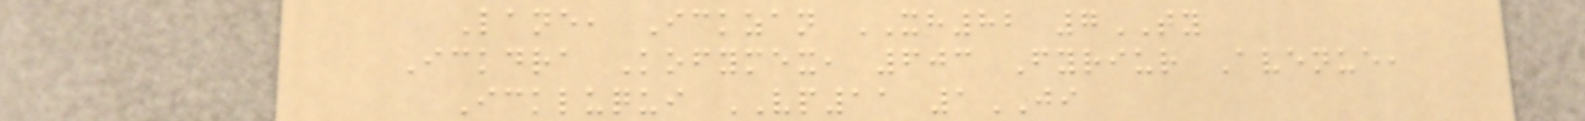Lane, Ickzan XH82 7TY
Ickdra Kofymex, 603 Fyriur Avenue,
Ickluqui VP11 1JI
